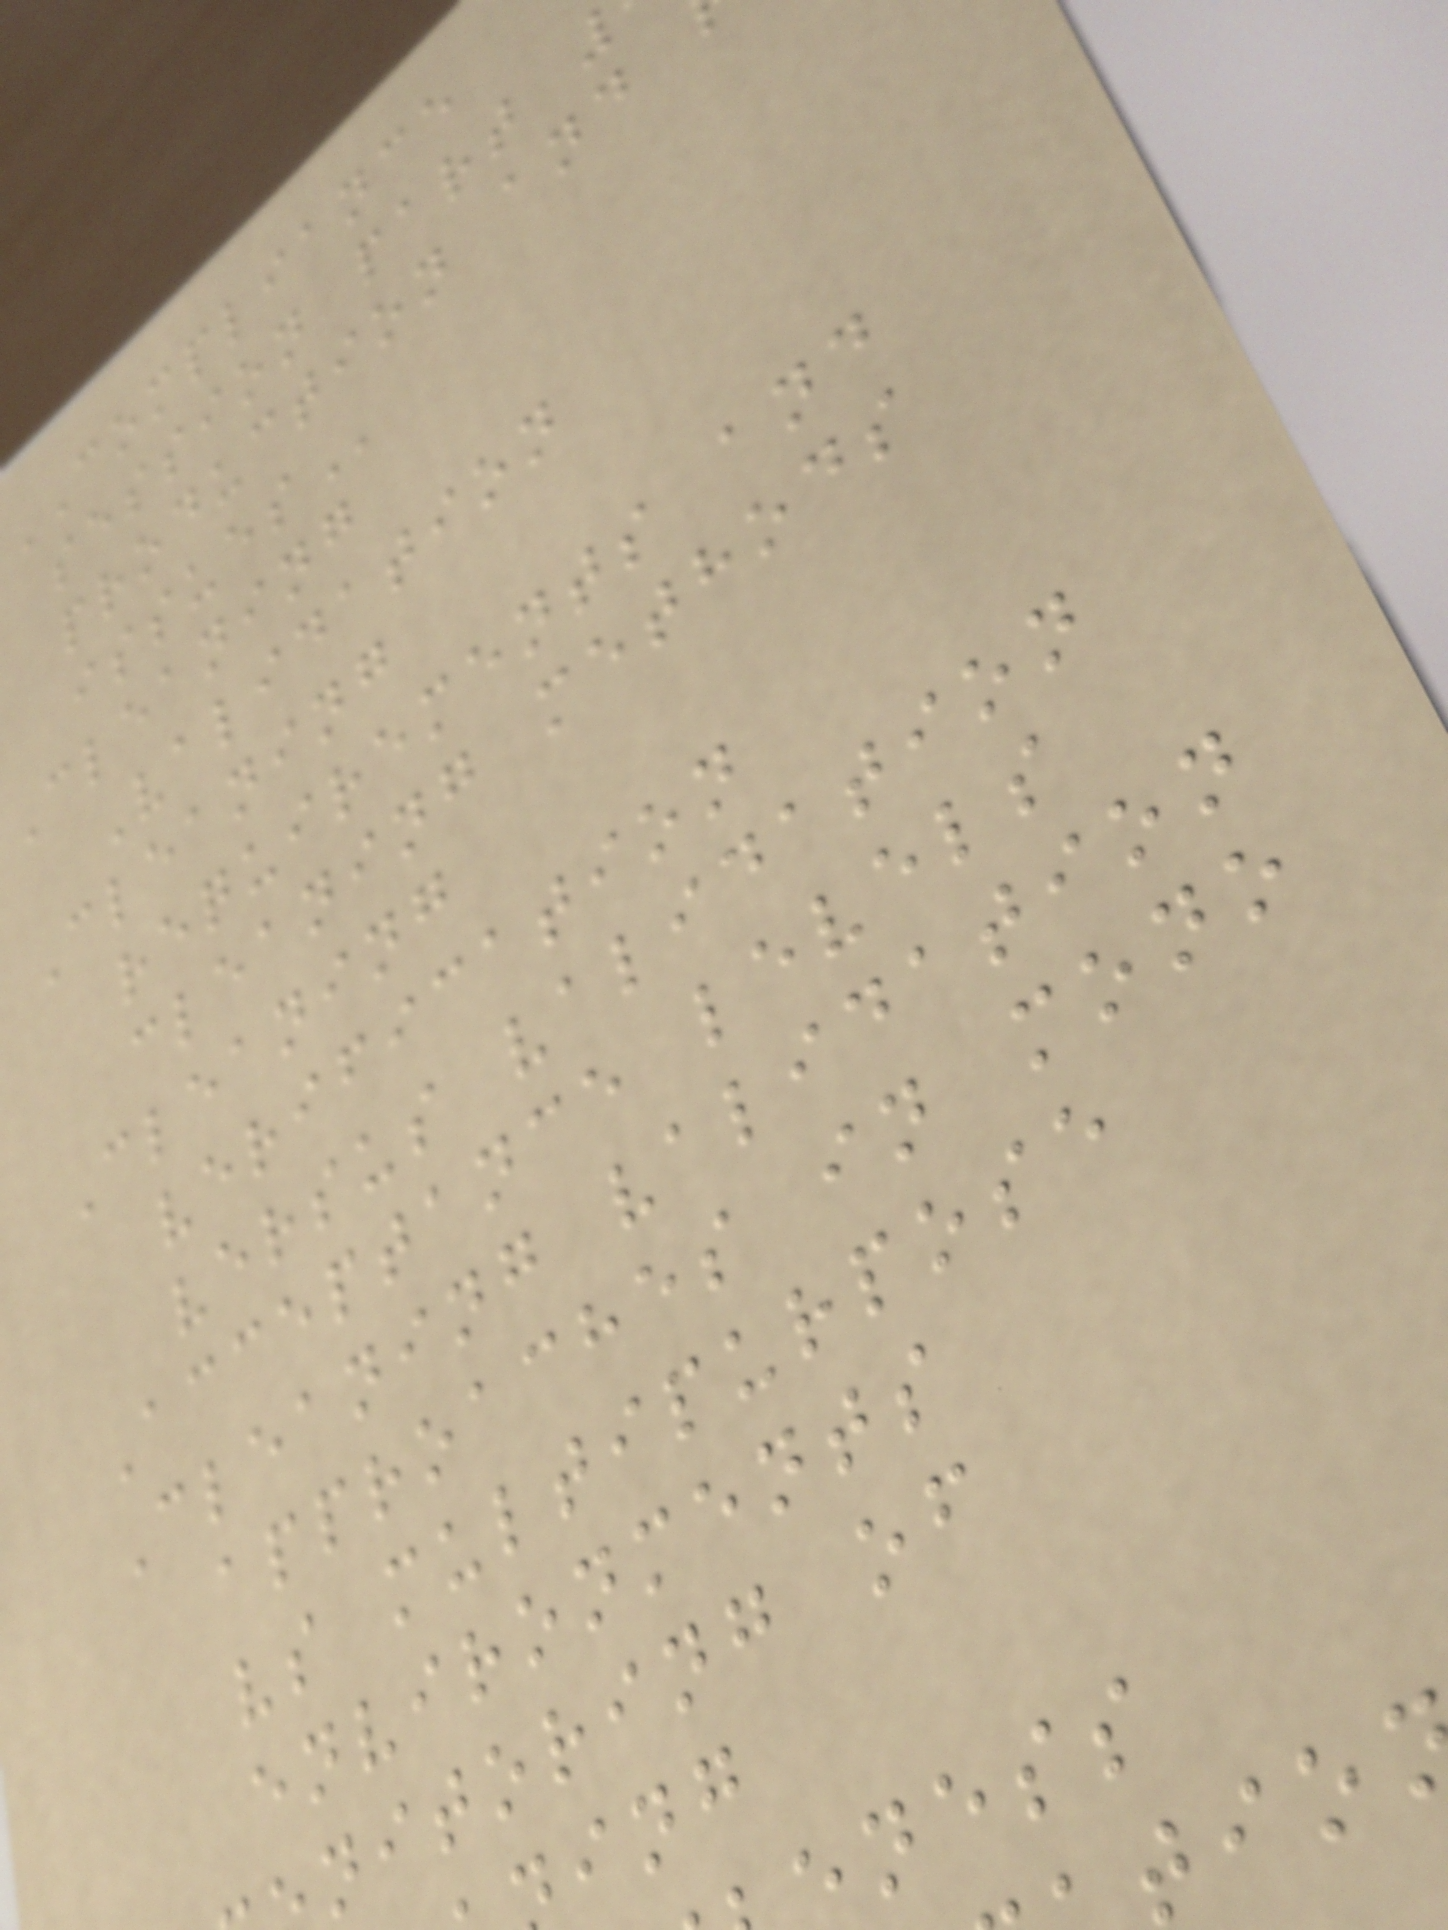COMPLIANCE
session part
production and
Cleaning
Validation
Cleaning
requirements and
cleaning methods
Cleaning
verification
versus validation
Acceptance levels
Cleaning validation
approaches in mono
vs multipurpose
environments
nitoring of
ness
